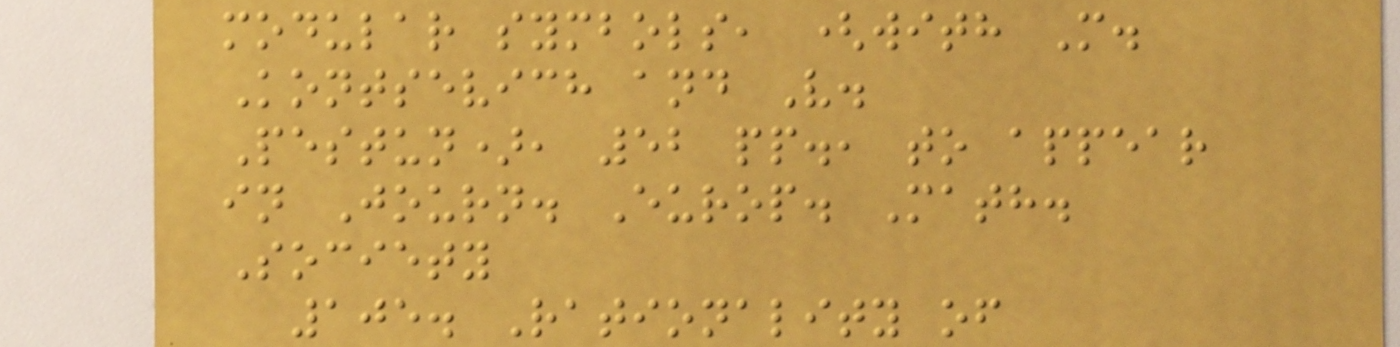modular symbols, (with M.
Kontsevich and V.
Pestun), 52 pp., to appear
in Journ. Europ. Math.
Society
105. Rationality of
